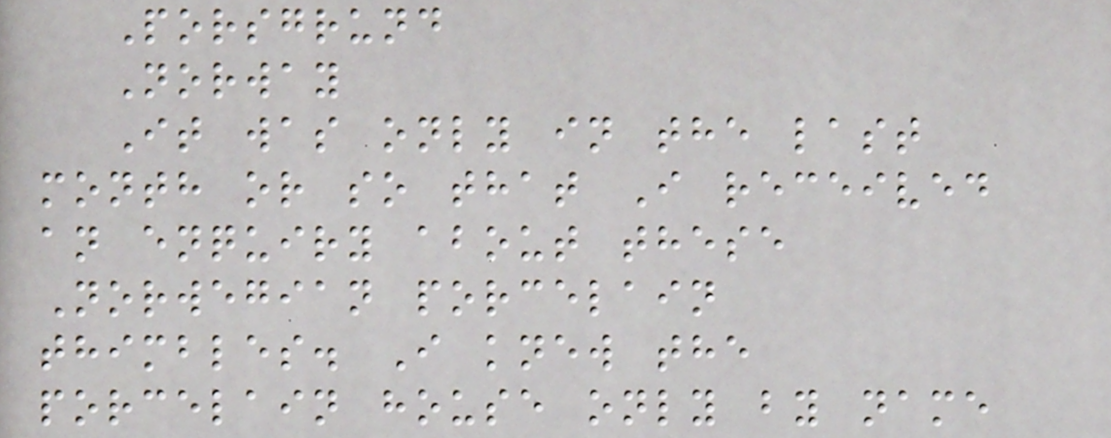Porsgrund
Norway
It was only in the last
month or so that I received
an enquiry about these
Norwegian porcelain
thimbles. I knew the
porcelain house only by name
